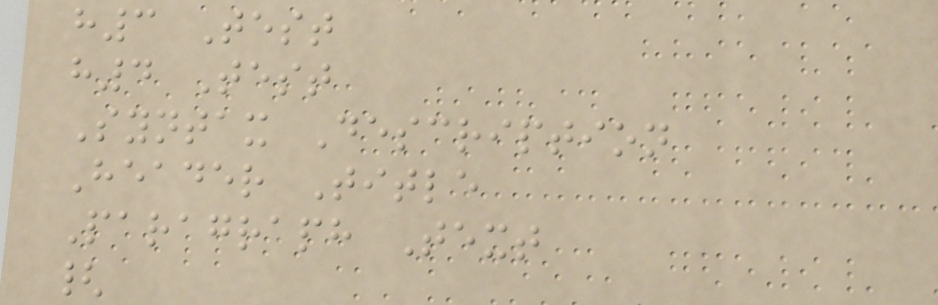h3 Test
h4 Test
Syntax Description
Header Title
Paragraph Text
{
